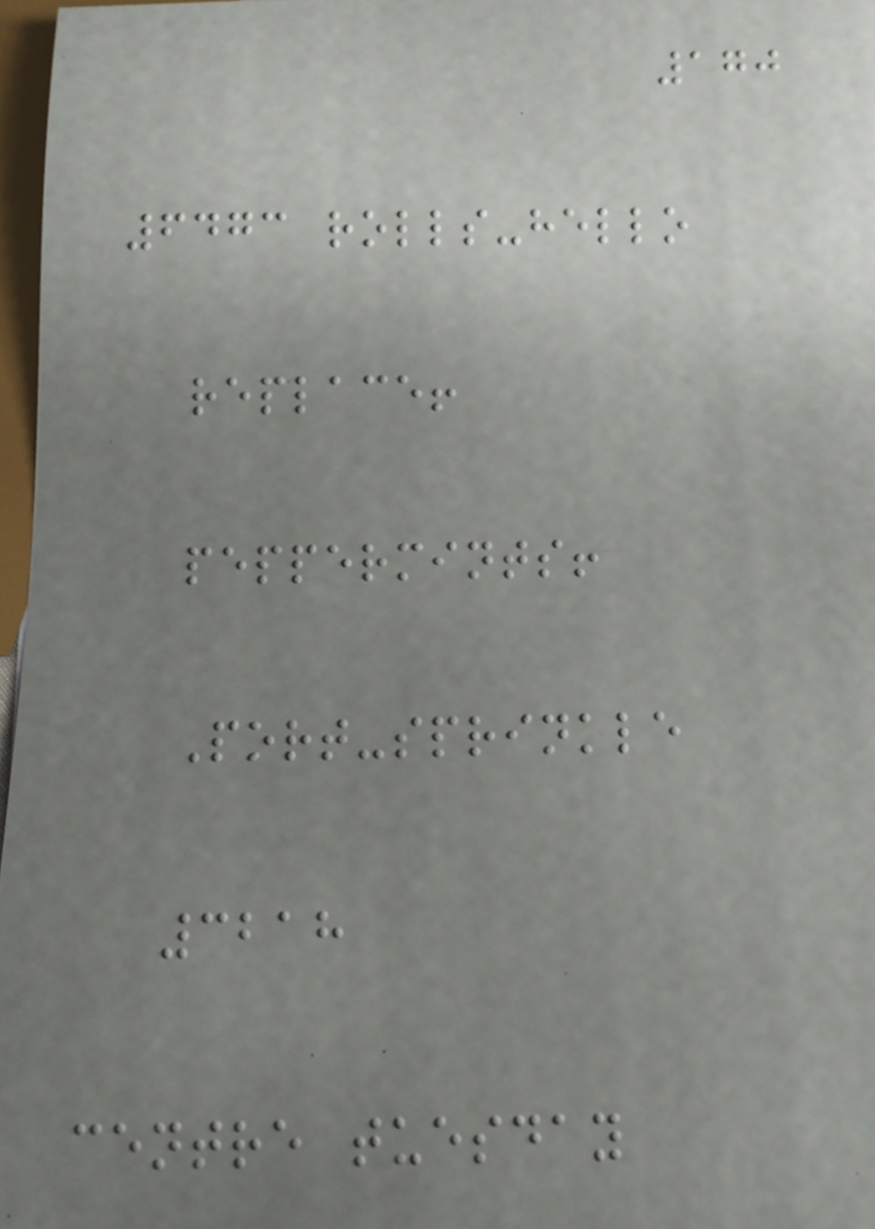170
6473 rolls-hello
replace!
peppermints!
Port-sprinkle
3218
centre tuesday
